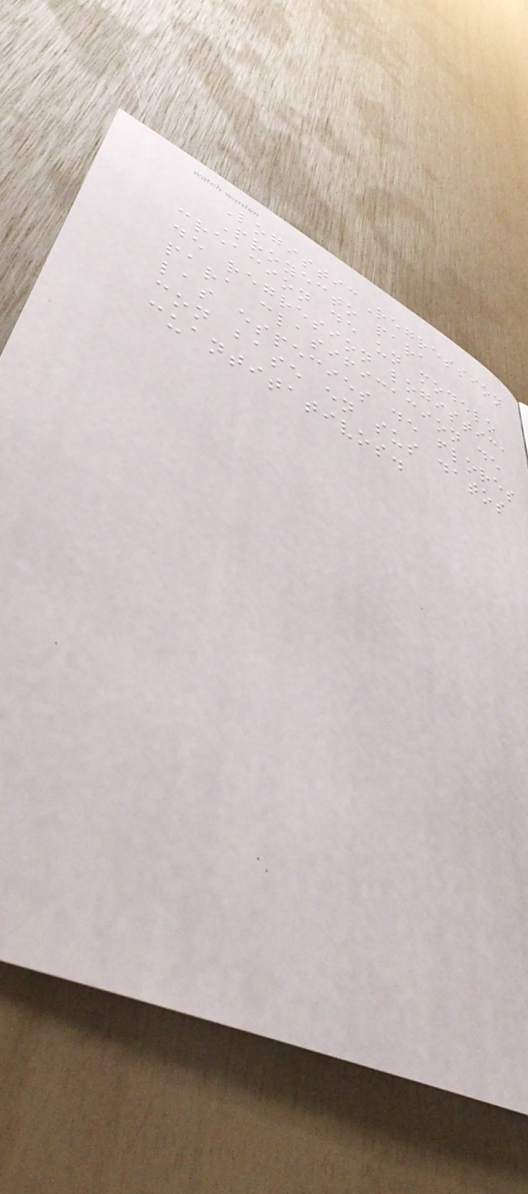LogisticRegression
Proyecto para
creacion de un modelo
de regresion logistica
para clasificacion de
las especies de flores
con base en sus datos
cuantitativos.
